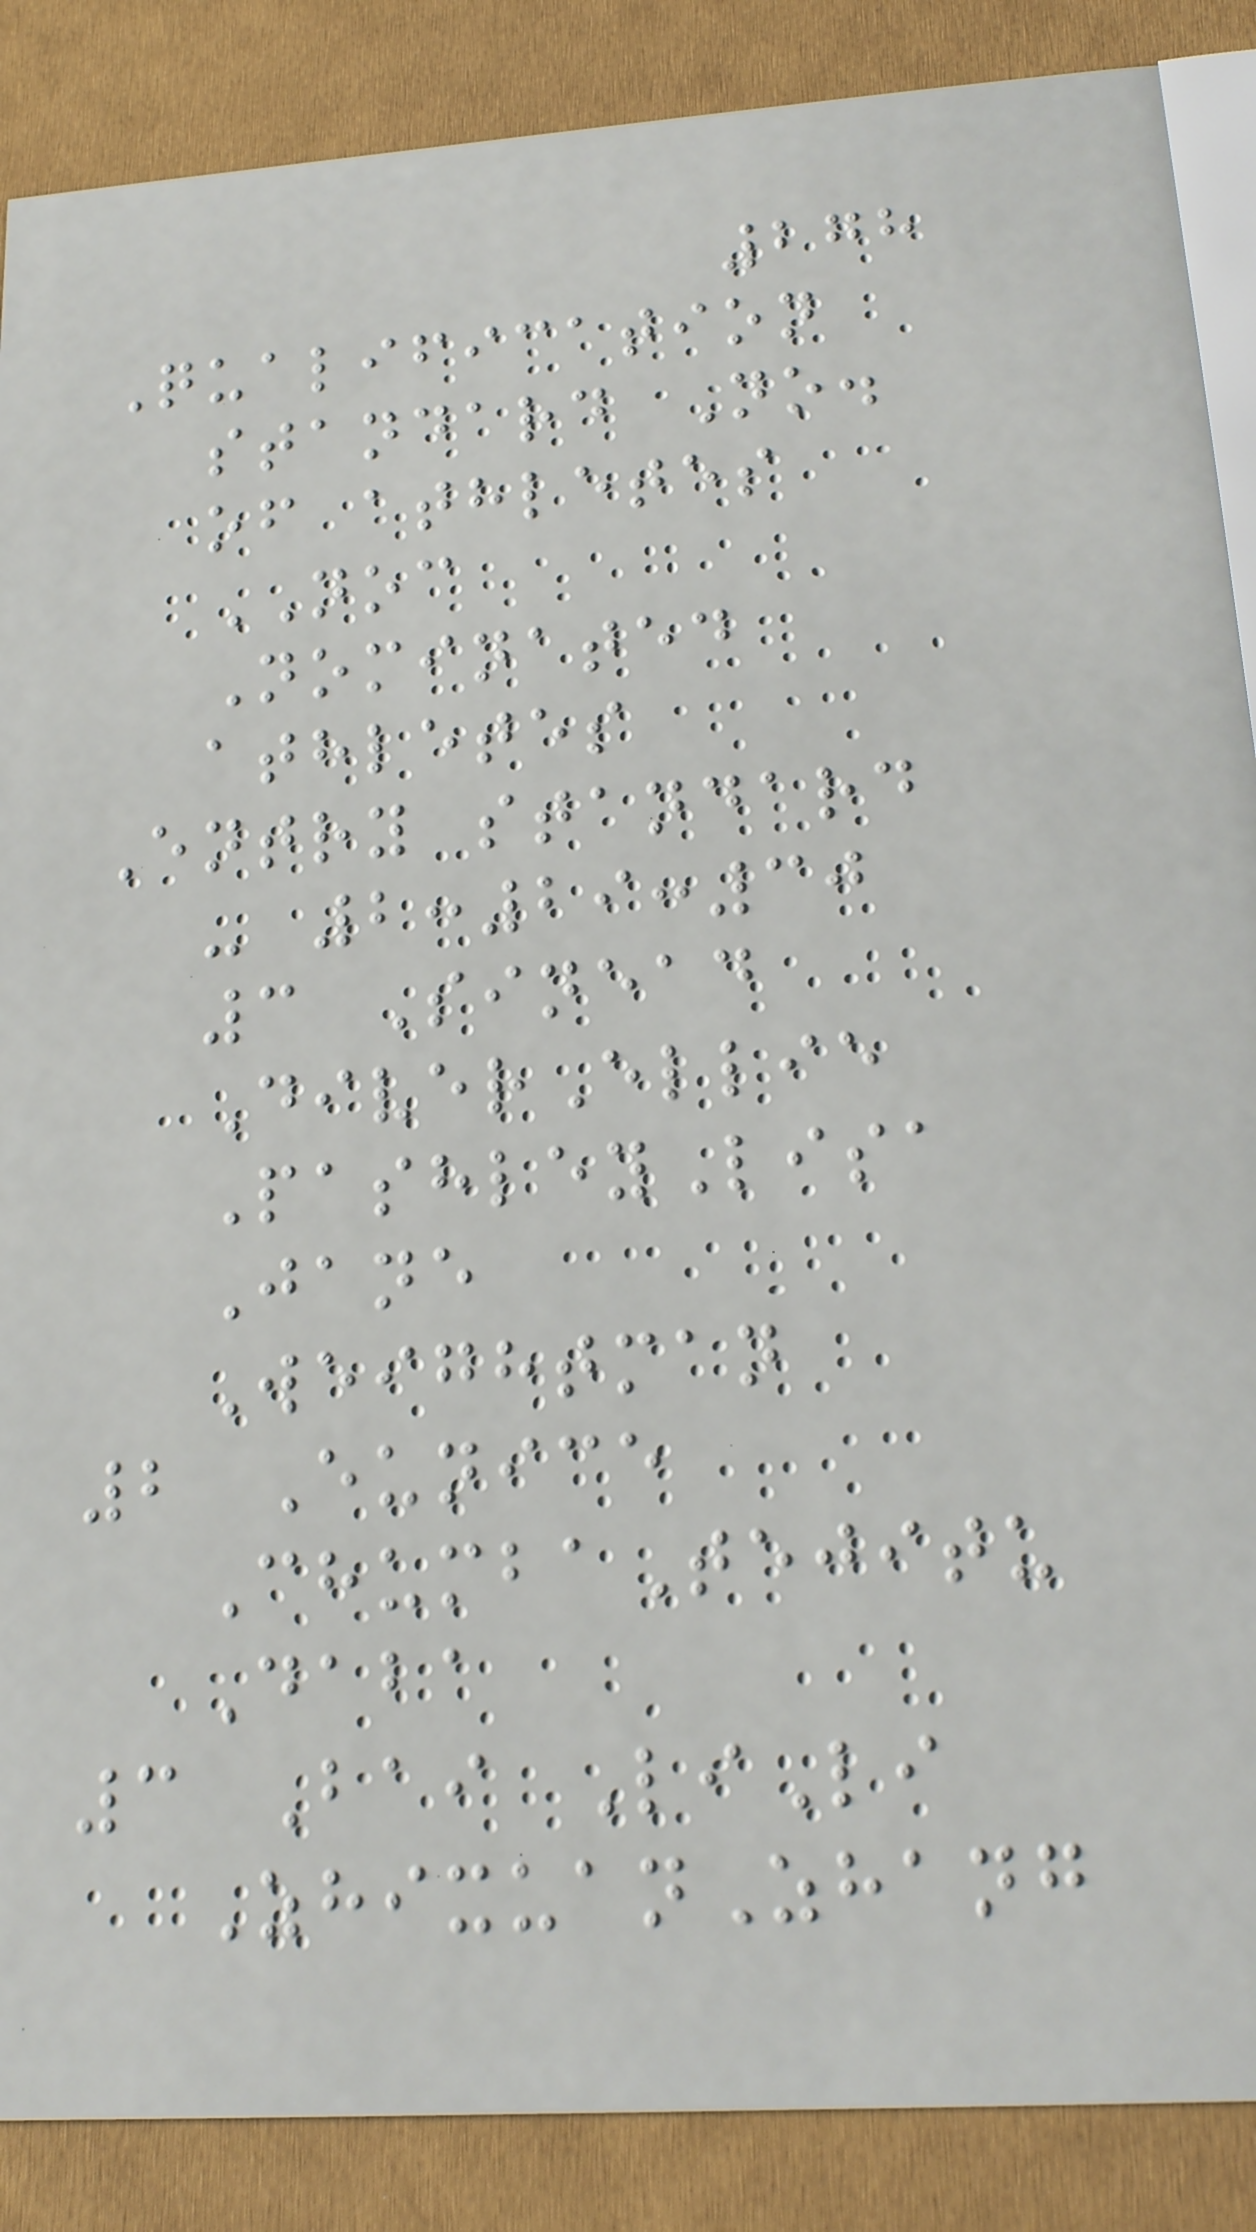278
Qualification
standard No.
of athletes
NOC
Nominated
athletes
Entry standard
- 2:29:30
3 Sinead
DiverEllie
PashleyLisa
Jane
Weightman
2 Eunice
ChumbaTejitu
Daba
3 Bai LiLi
ZhixuanZhang
